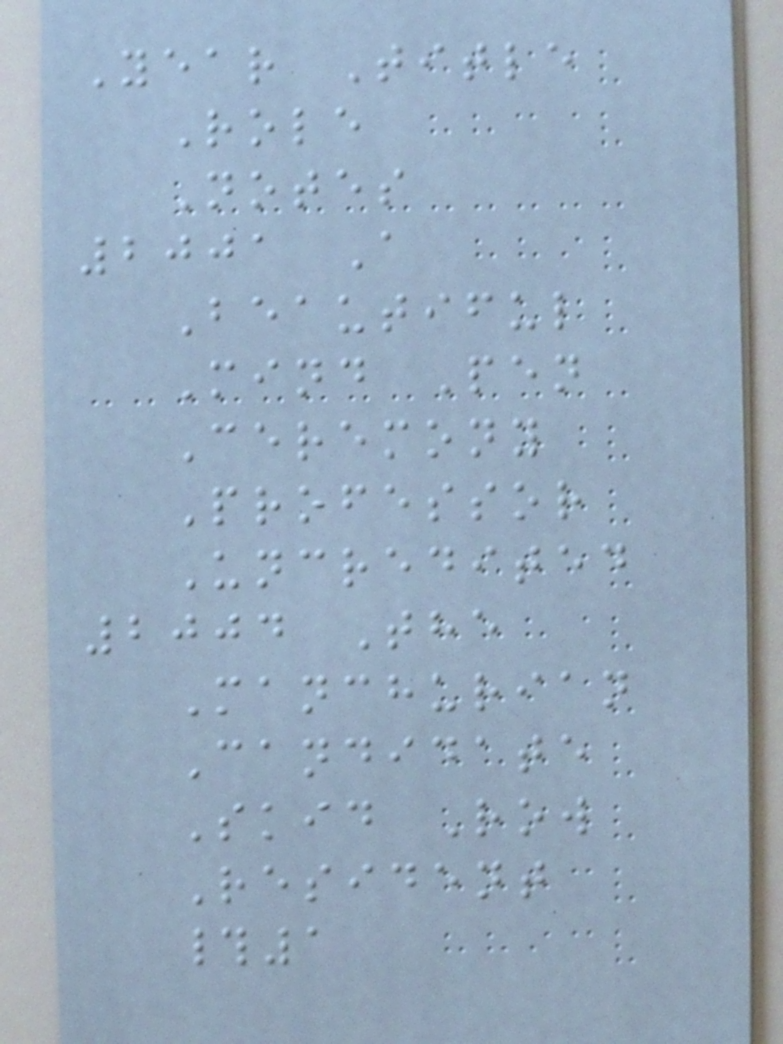Year Title
Role
Notes
2001 A
Beautiful
Mind Pen
Ceremony
Professor
Uncredited
2004 The
Manchurian
Candidate
Skid Row
Resident
#1
